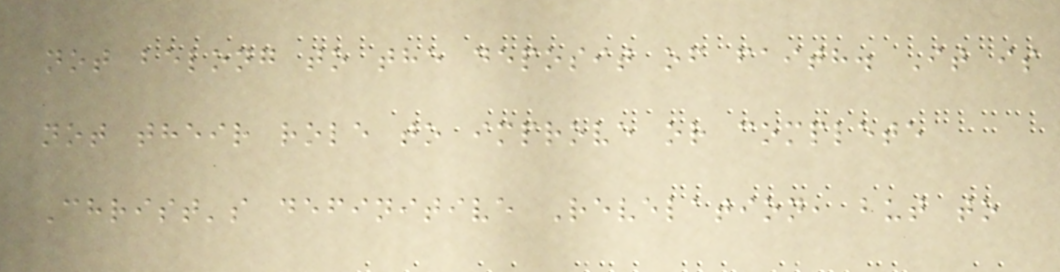not belong to the deposit of faith. It is
not their role to improve or complete
Christ's definitive Revelation, but to
